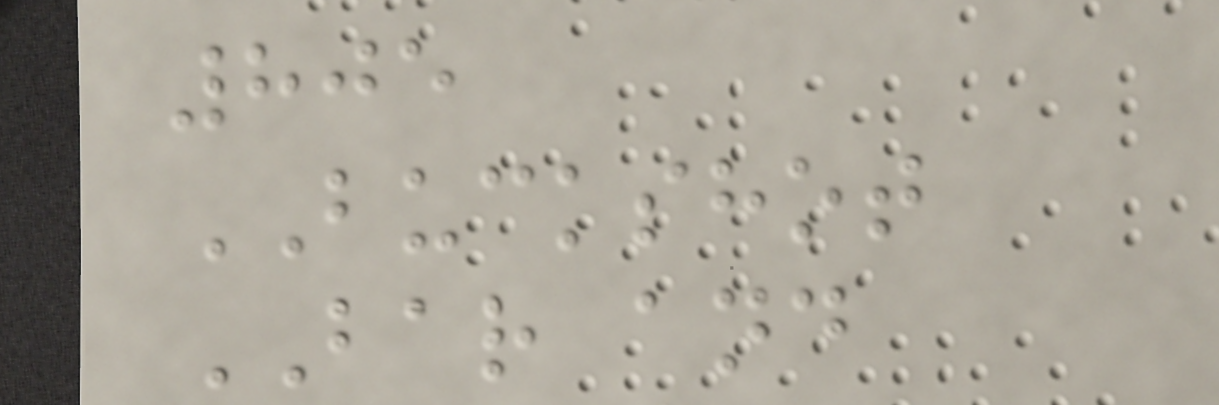805
BUCKSHOT
BAR and
